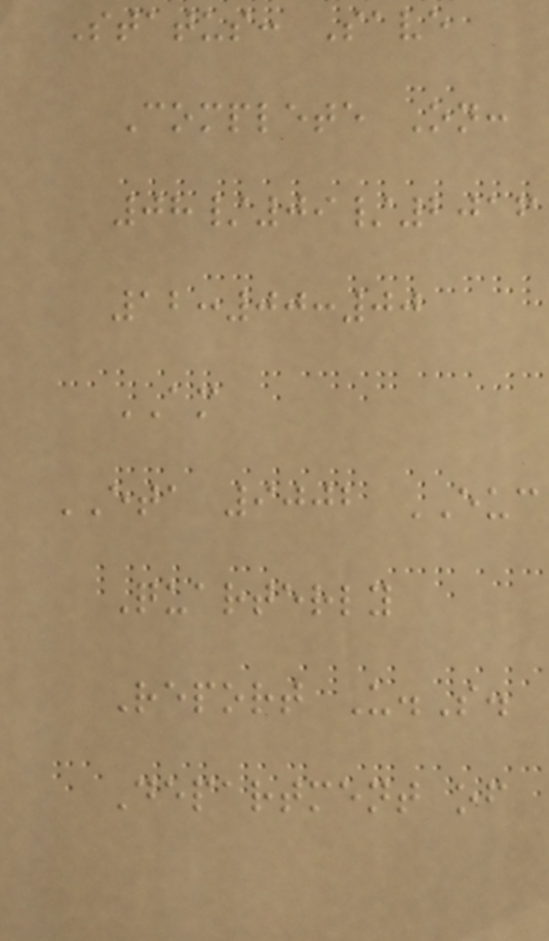Status: Save
Complete On:
08/09/2016
12:00:00
AM
ETA 9002 EUC
Quarterly
Report U.S.
Department of
